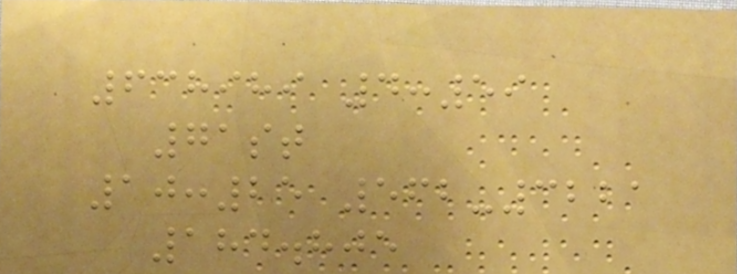638989 4:59
71st
10:25 562-3221
184.805
